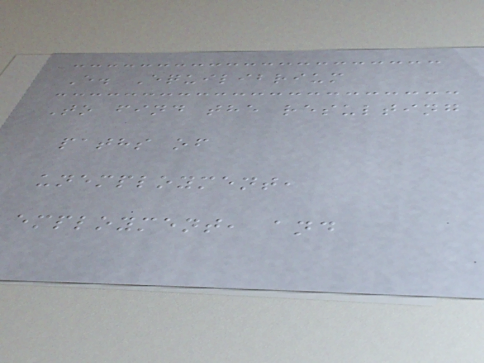E. Equilibrium
To find the resulting
paths of
unemployment,
employment, and
